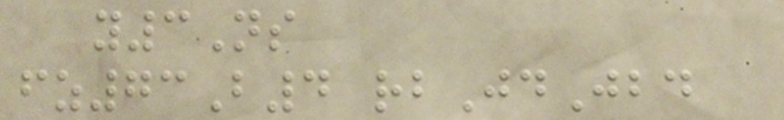y3Ns
fz73B4 rbJdJbd
